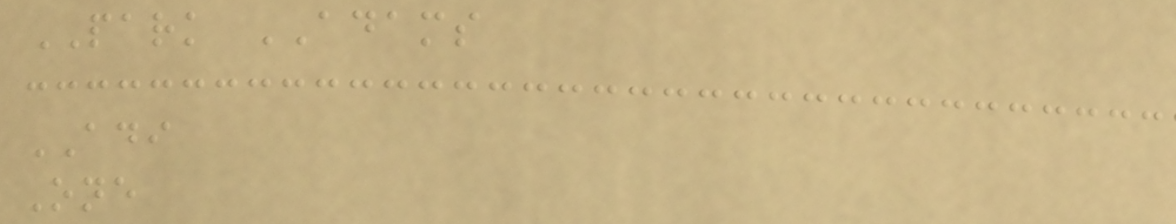PARK ADAMS
ADI
One
